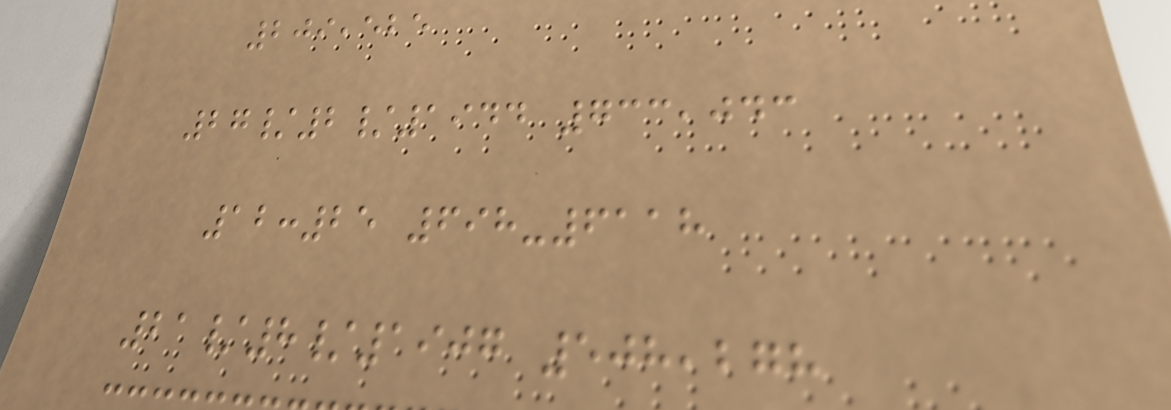209,525
27/2/1944 733,043
12:25 698-6118
21/8/1907 508,278
